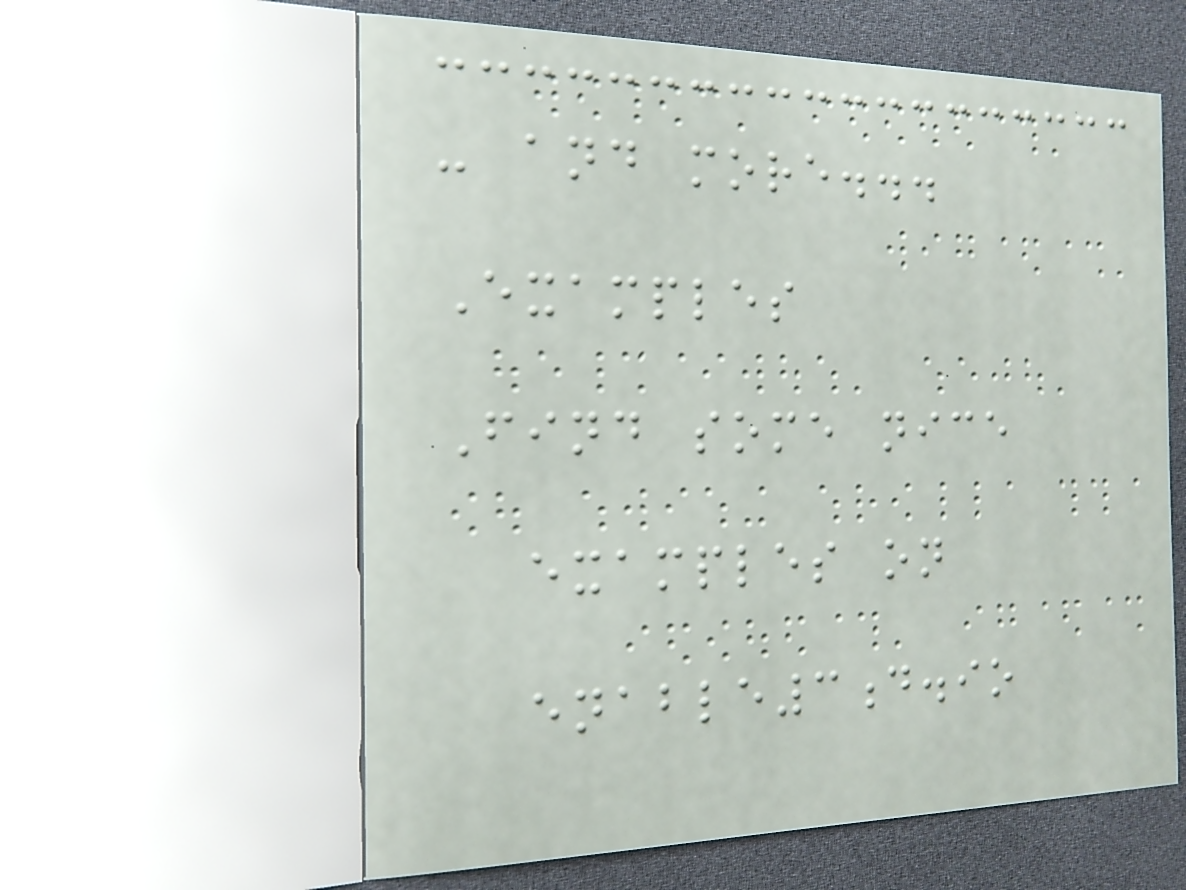- and more...
Examples
Find some nice
examples on
enable3d.io
